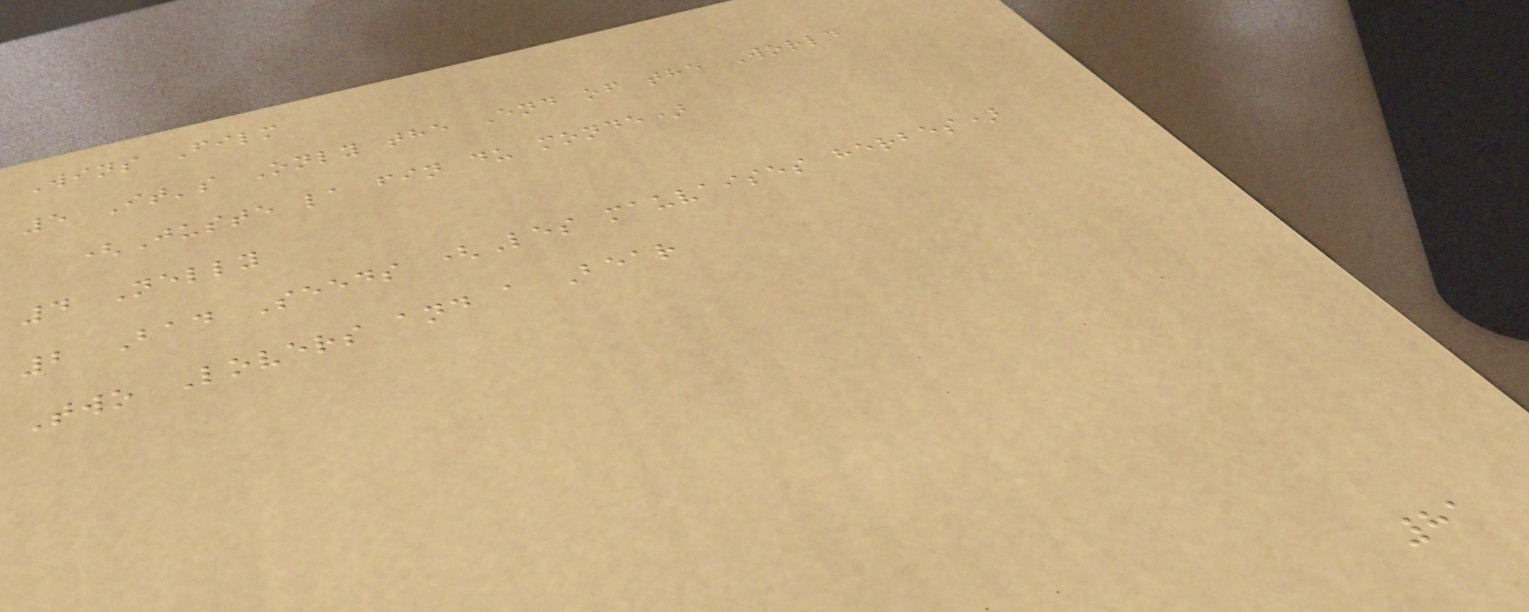Wins Film
5 It's Only the End of the World
(Juste la fin du monde)
4 Nelly
2 Bad Seeds (Les mauvaises herbes)
Two Lovers and a Bear
81
